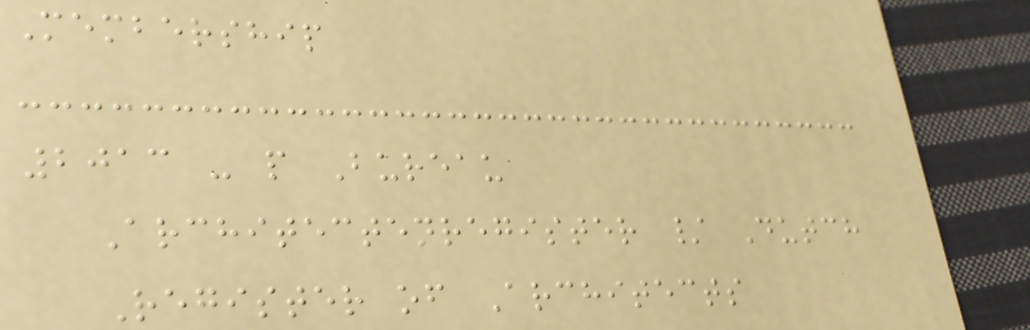Membership
2013 - p Bureau
Architectenregister / Dutch
Register of Architects
